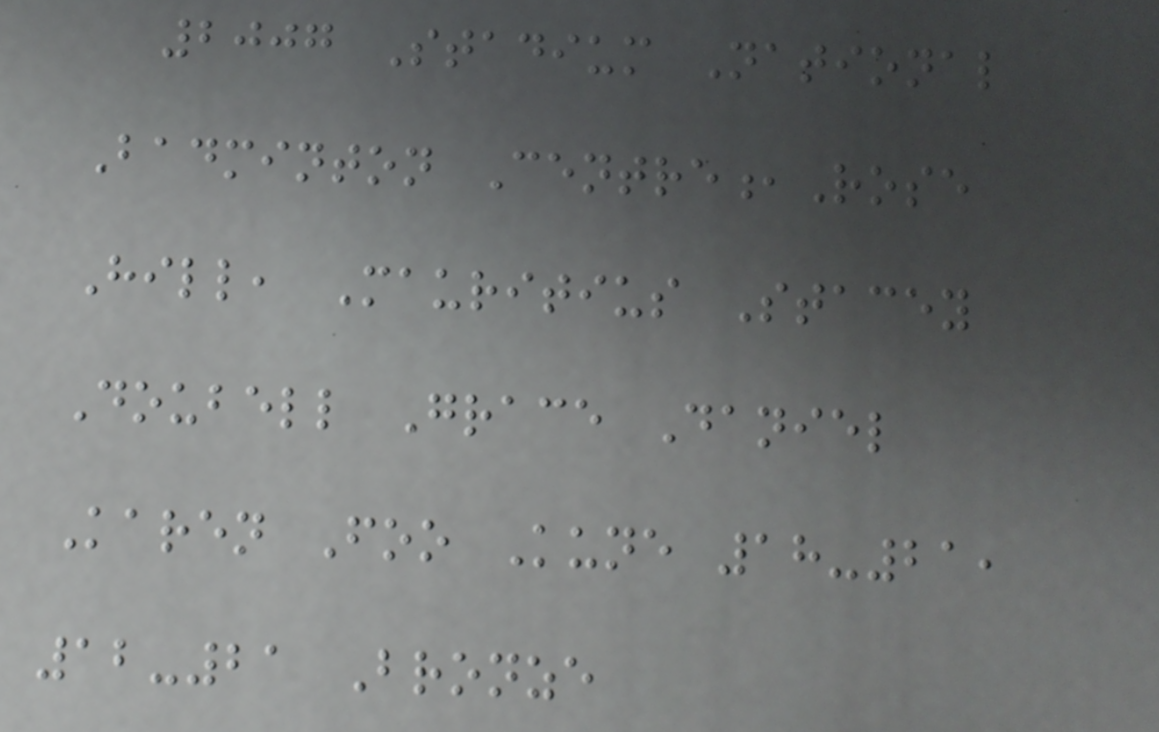2007 Stadium National
Badminton Centre,Rose
Hill, Mauritius Stacey
Doubell Grace Daniel
Karen Foo Kune 18-21,
12-21 Bronze
